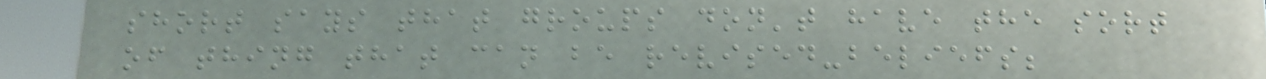short says that groups don't have the sort
of thing that can be revised-beliefs;
